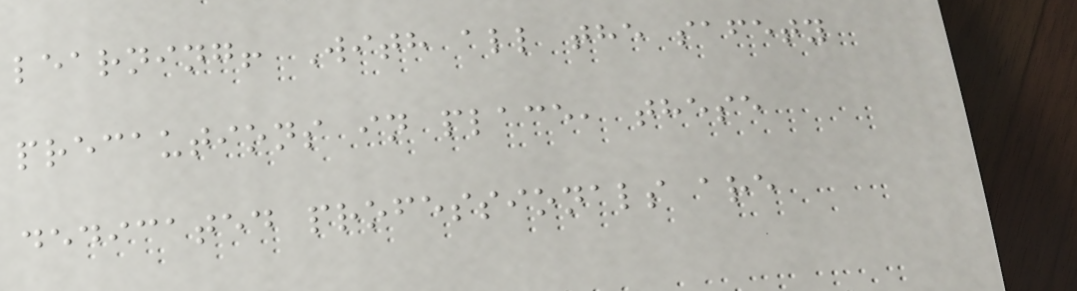learning! With all the safety
precautions in place, these
dedicated professionals are
